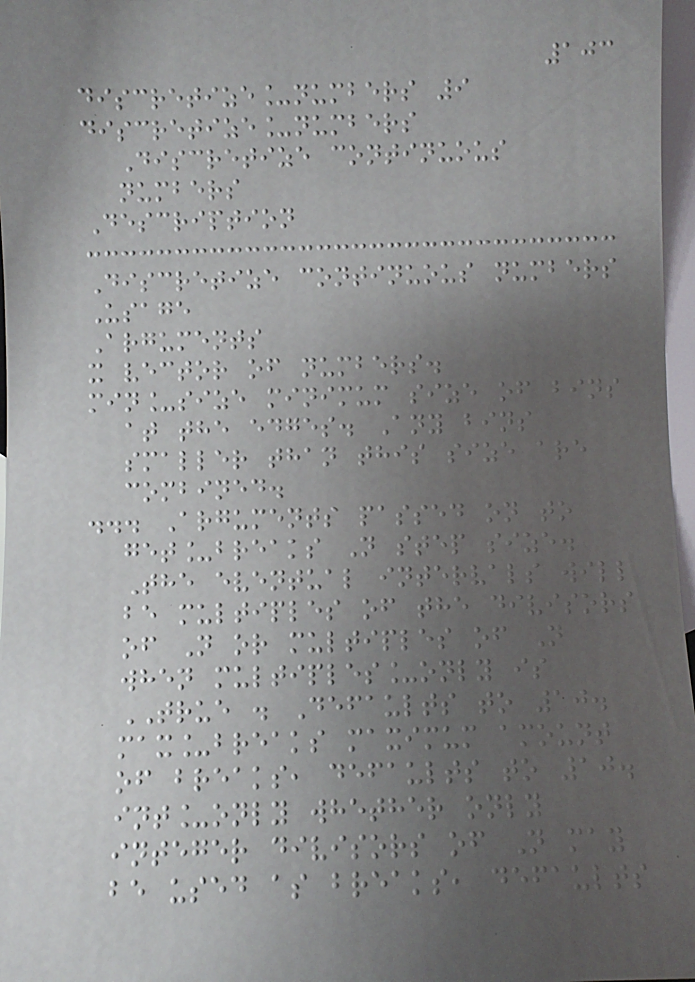103
discretize_numbers 9
discretize_numbers
Discretize continuous
numbers
Description
Discretize continuous numbers
Usage
Arguments
x vector of numbers.
min_size minimum size of bins
at the edges. Any bins
smaller than this size are
combined.
... Arguments passed on to
get_breaks N step size.
The eventual intervals will
be multiples of the divisors
of N or multiples of N
when multiples_only is
TRUE . Defaults to 10.
max_breaks maximum amount
of breaks, defaults to 10.
int_only whether only
integer divisors of N may
be used as breaks, defaults
